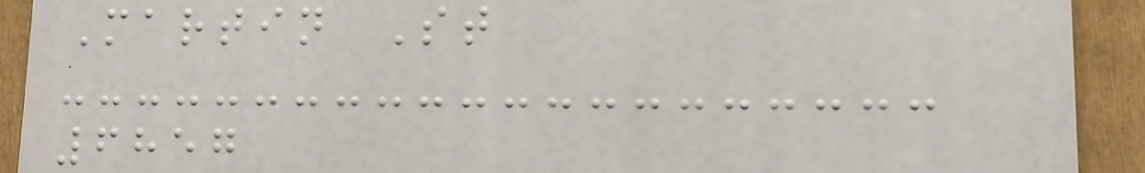Martin St
6857
